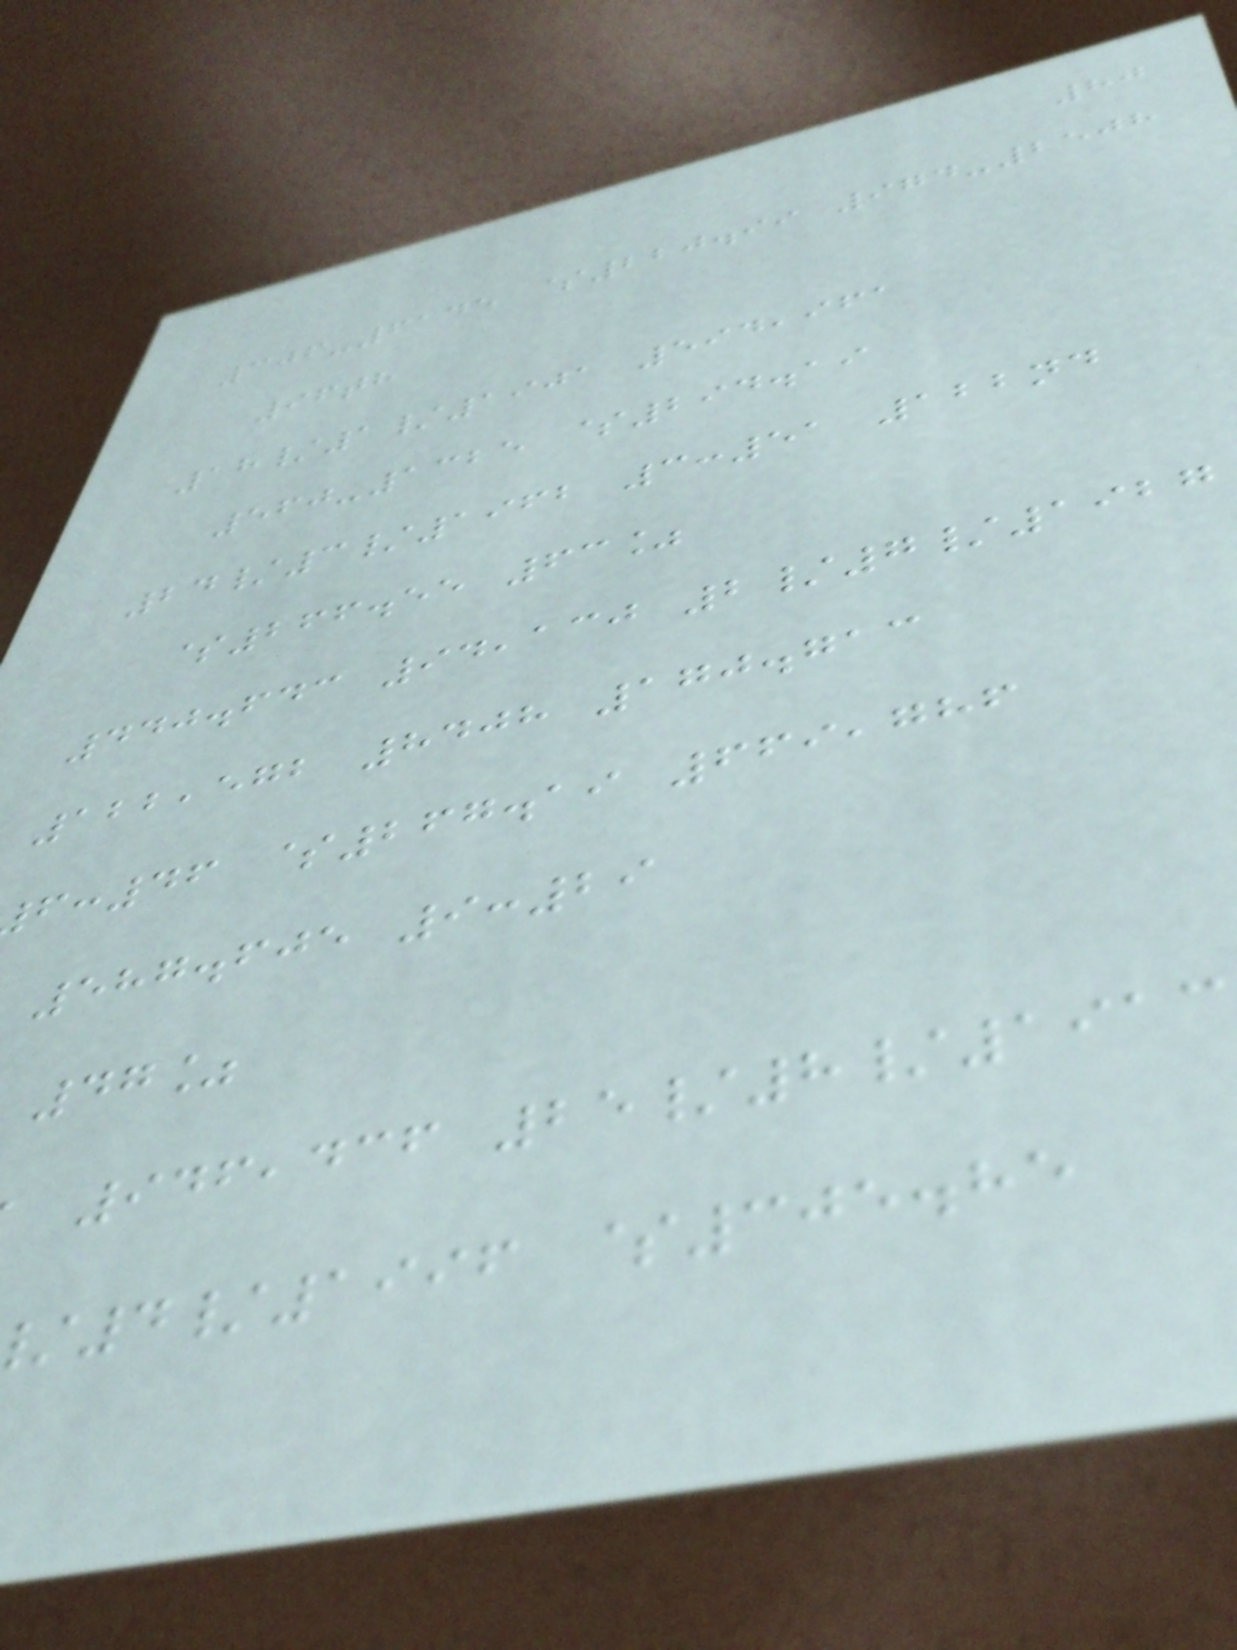80
306-6145 $220.99 974-2508
96th
18/1/1901 594,961
560-1325 $294.19
24/3/1962 3:51 122nd
$266.55 63%
440.643 94,130 2/7/1927
122,572 8408 170.713
:46 $267.19 669,786
587.605 9:29
47%
946,436 25/8/1913
4/1996 $305.85
